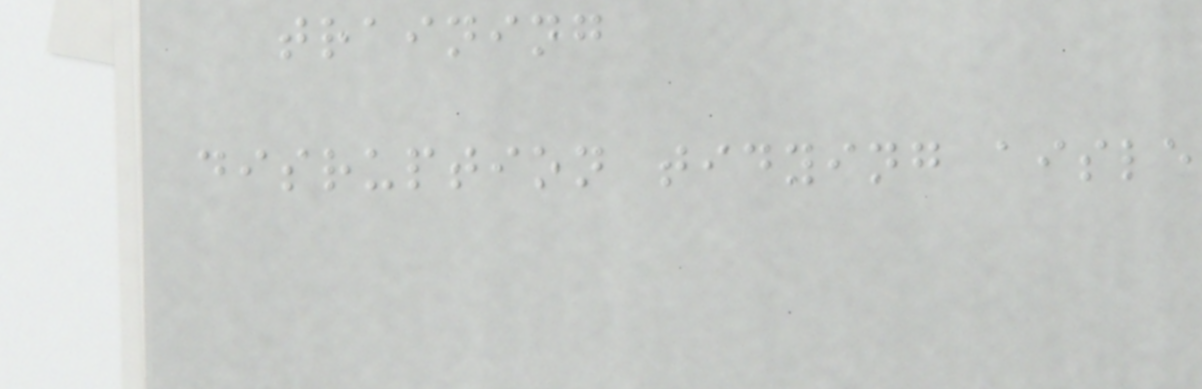training
disruption tidying aisle
